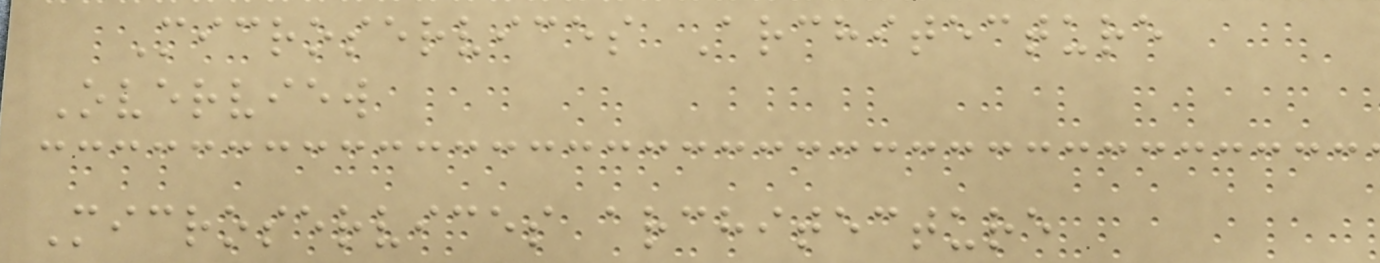Microservices Architecture
Overview
Microservices architecture
